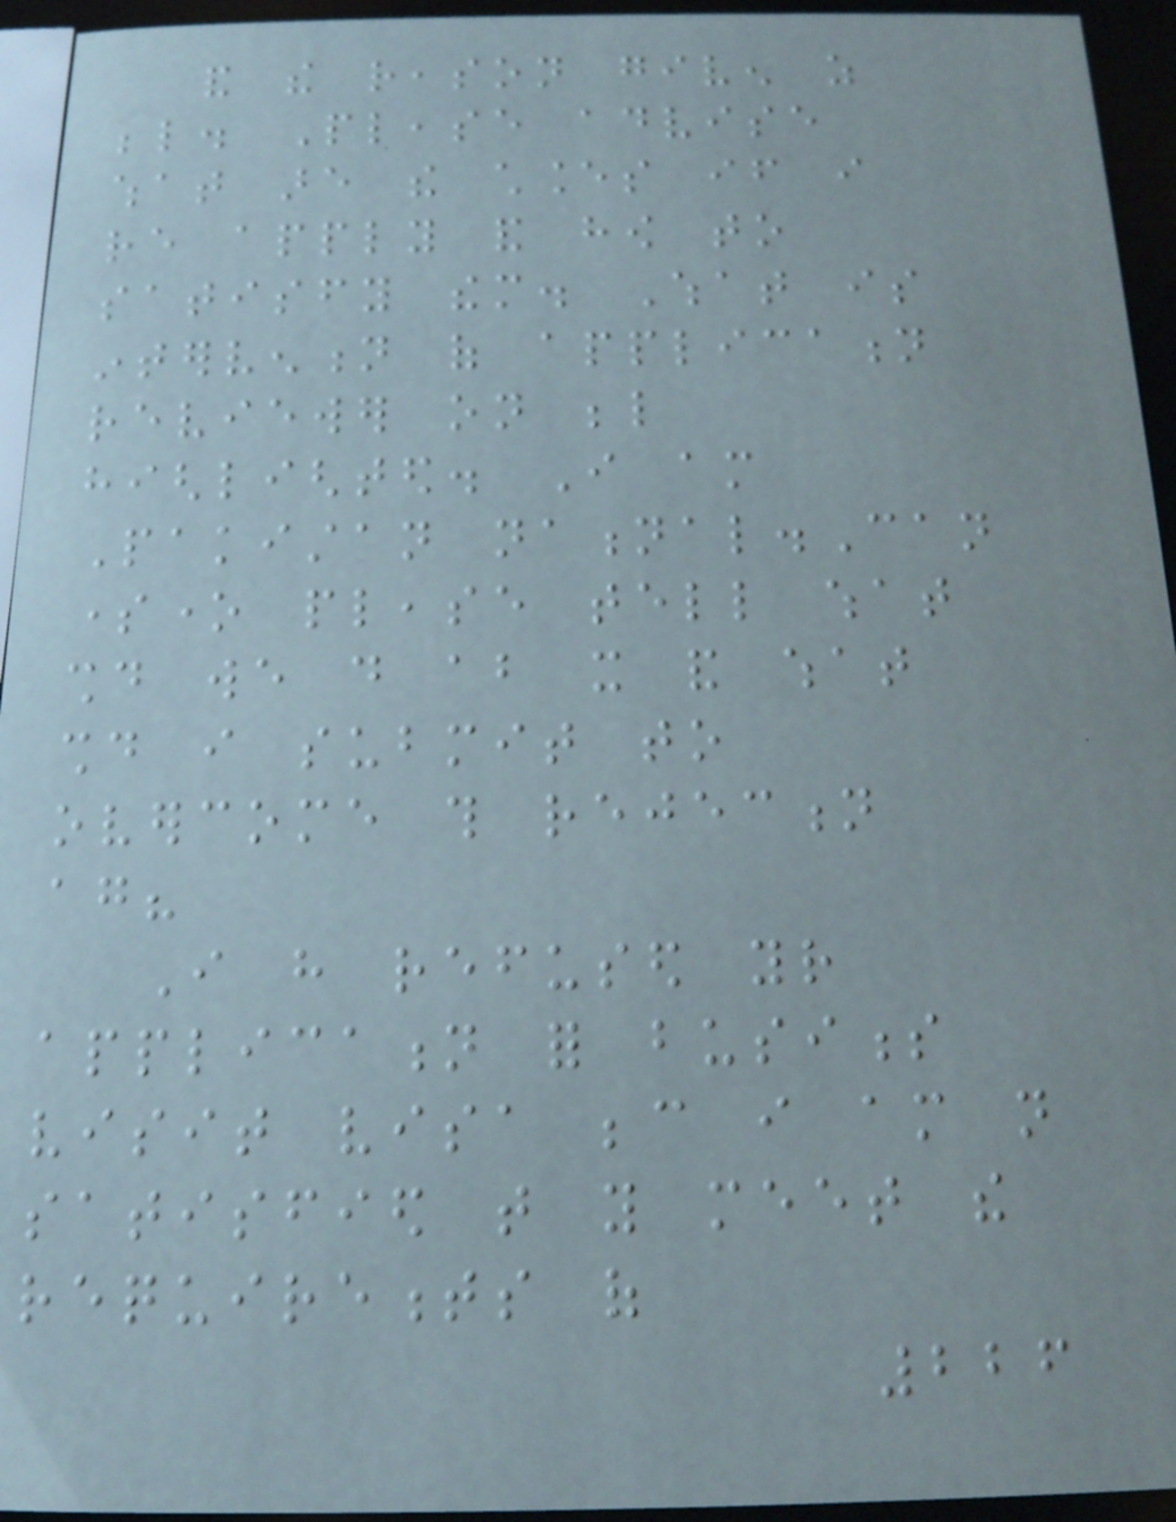and the reason given as
below. Please advise
what are the chances if i
re apply and how to
satisfy them. What is
intervention of application
reviewer on below
highlighted. I am
Pakistan national.Can
someone please tell what
should we do about it and what
should i submit to
overcome this rejection
again?
I have refused your
application for business
visit visa because i am not
satisfied that you meet the
requirements of
226
